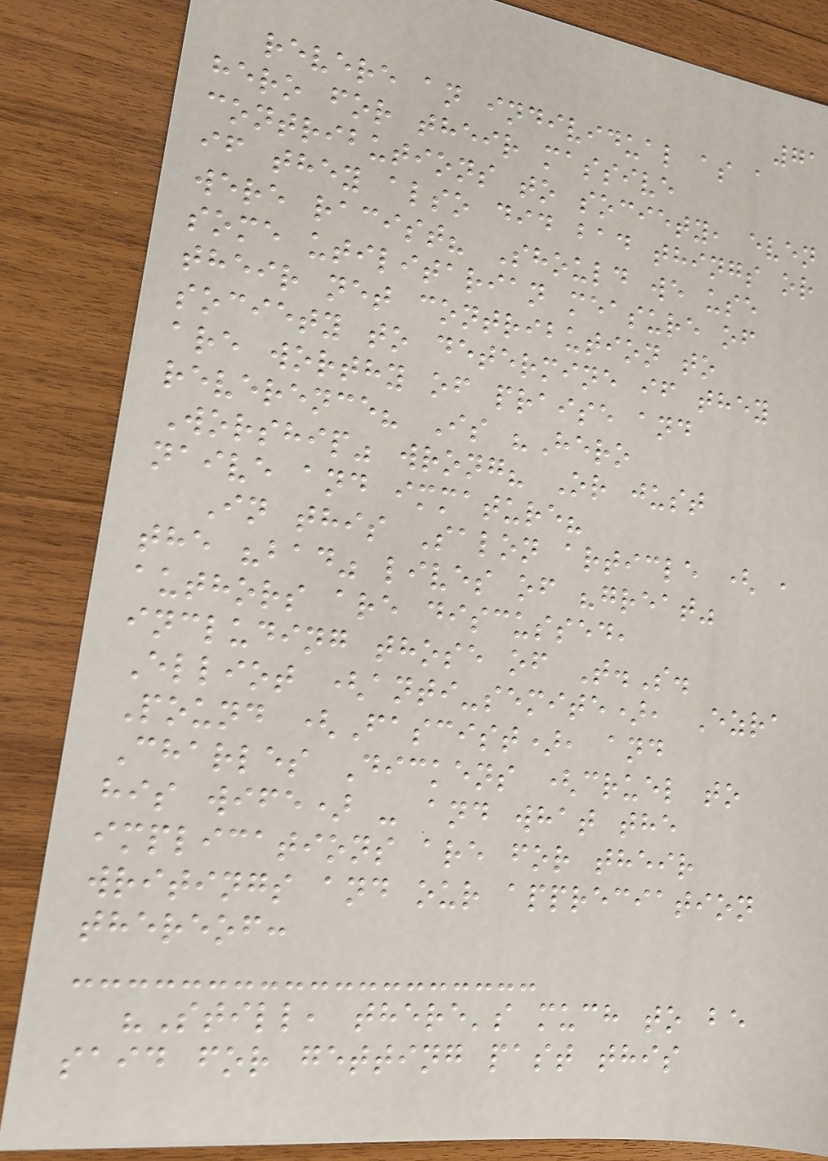71
revere an individual as a
hero for their massive
contributions to society, even
if they also did bad things or
were racist? Should we use
some utilitarian measure of
their net contribution to
society to determine if they
are worthy of praise and
reverence? Is "Hero
Worship" wrong? Or just
naive and immature?
In this Salon article ( ,
the "bad" lives of "great"
authors are discussed,
including those of T.S.
Elliot (anti-semite), Ezra
Pound (Fascist), and
Charles Dickens (cruel to
his wife) - and what the
implications are for their
writings and our appreciation
thereof:
"Still, there's much to be
said for getting past this
